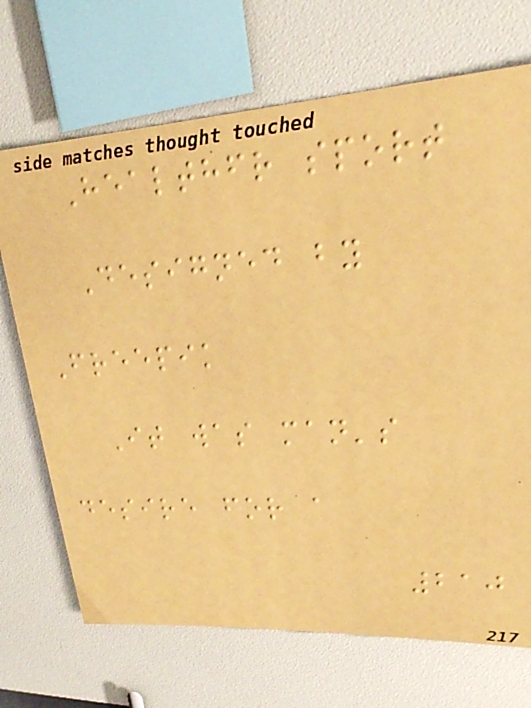Healthfr sport
Designed by
Freepik
It was man's
desire for a
210
